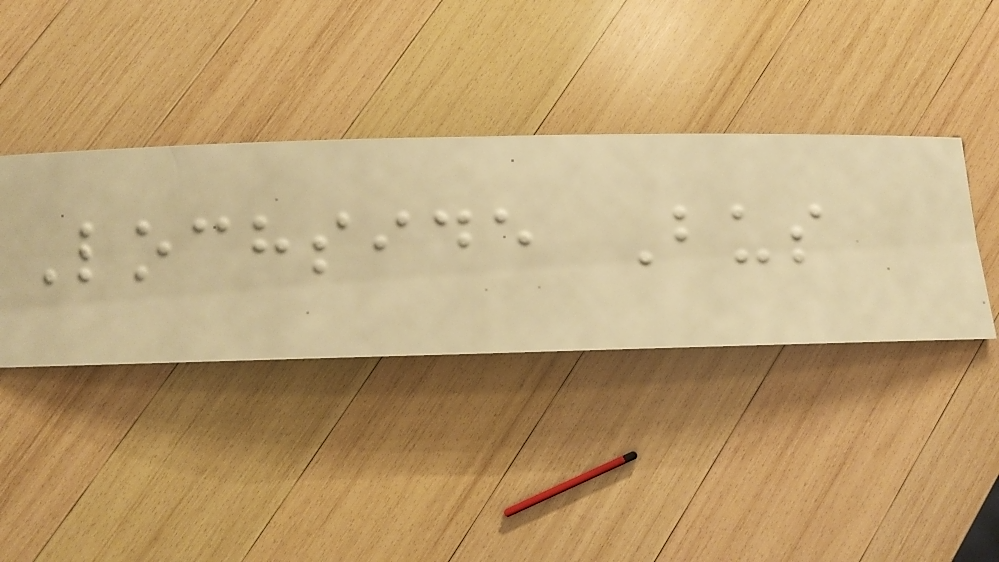Lochside Bus
